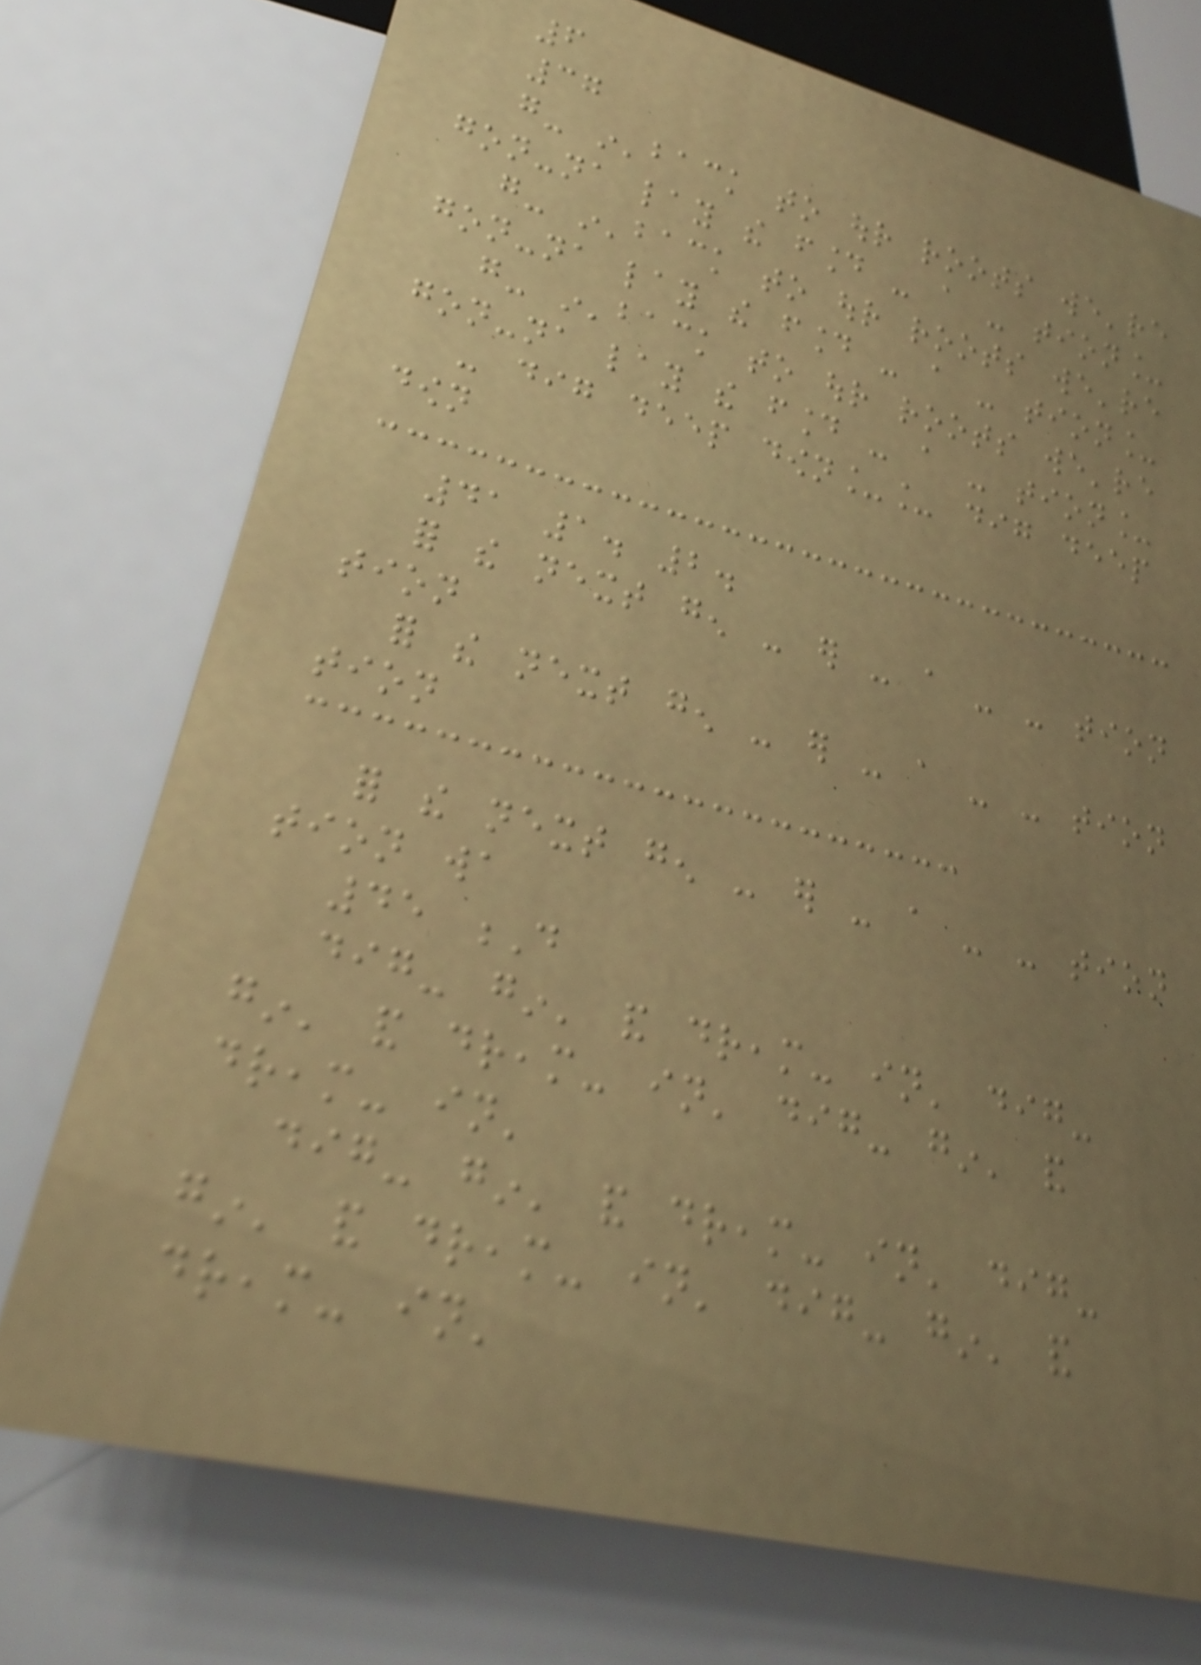6
37
go- in'back to our roots we're
gon-na lay the found - a - tion_
go- in'back to our roots we're
gon-na lay the found - a - tion_
go- in'back to our roots we're
gon-na lay the found - a - tion_
- dig deep down__ dig deep
down
41 1. 2.
for the next gen - er - a - - tion
tion
for the next gen - er - a - - tion
tion
for the next gen - er - a - - tion
tion wa
45 D
dig- gin' and dream- in' dig-
gin' and dream- in' dig- gin' and
dream- in'
dig- gin' and dream- in' dig-
gin' and dream- in' dig- gin' and
dream- in'
